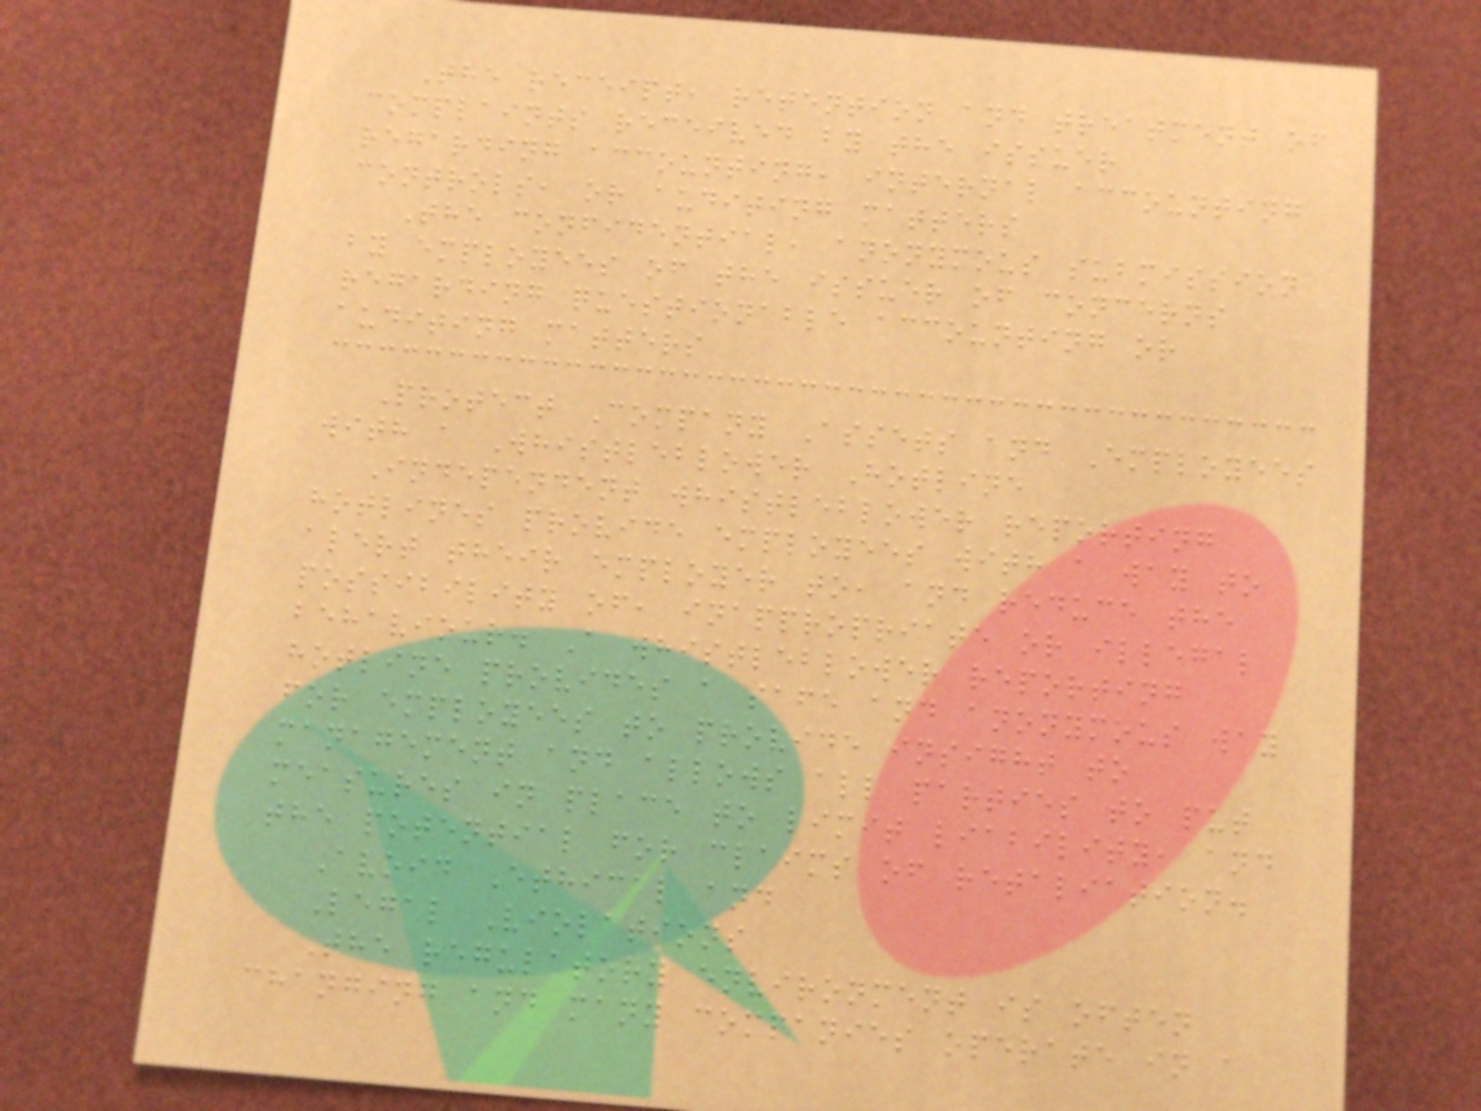The receipt, retention and treatment of
complaints received by the issuer
regarding accounting, internal accounting
controls, or auditing matters
The confidential, anonymous submission
by employees of the issuer of concerns
regarding questionable accounting or
auditing matters
Protect Company Assets and Employees
with a Whistleblower Hotline
Independent whistleblower reporting
hotlines provide employees with a way to
alert their employer to, and reduce the
possibility of, inappropriate or illegal
behaviour. A whistleblower reporting
hotline provides a safe and anonymous way
for employees to provide insight to
management and allows all parties to put
measures in place to limit liability, and
the potential for claims of retaliation.
Avoid Ethical and
Legal Violations
The regulatory environment is often
changing and many companies operate in a
